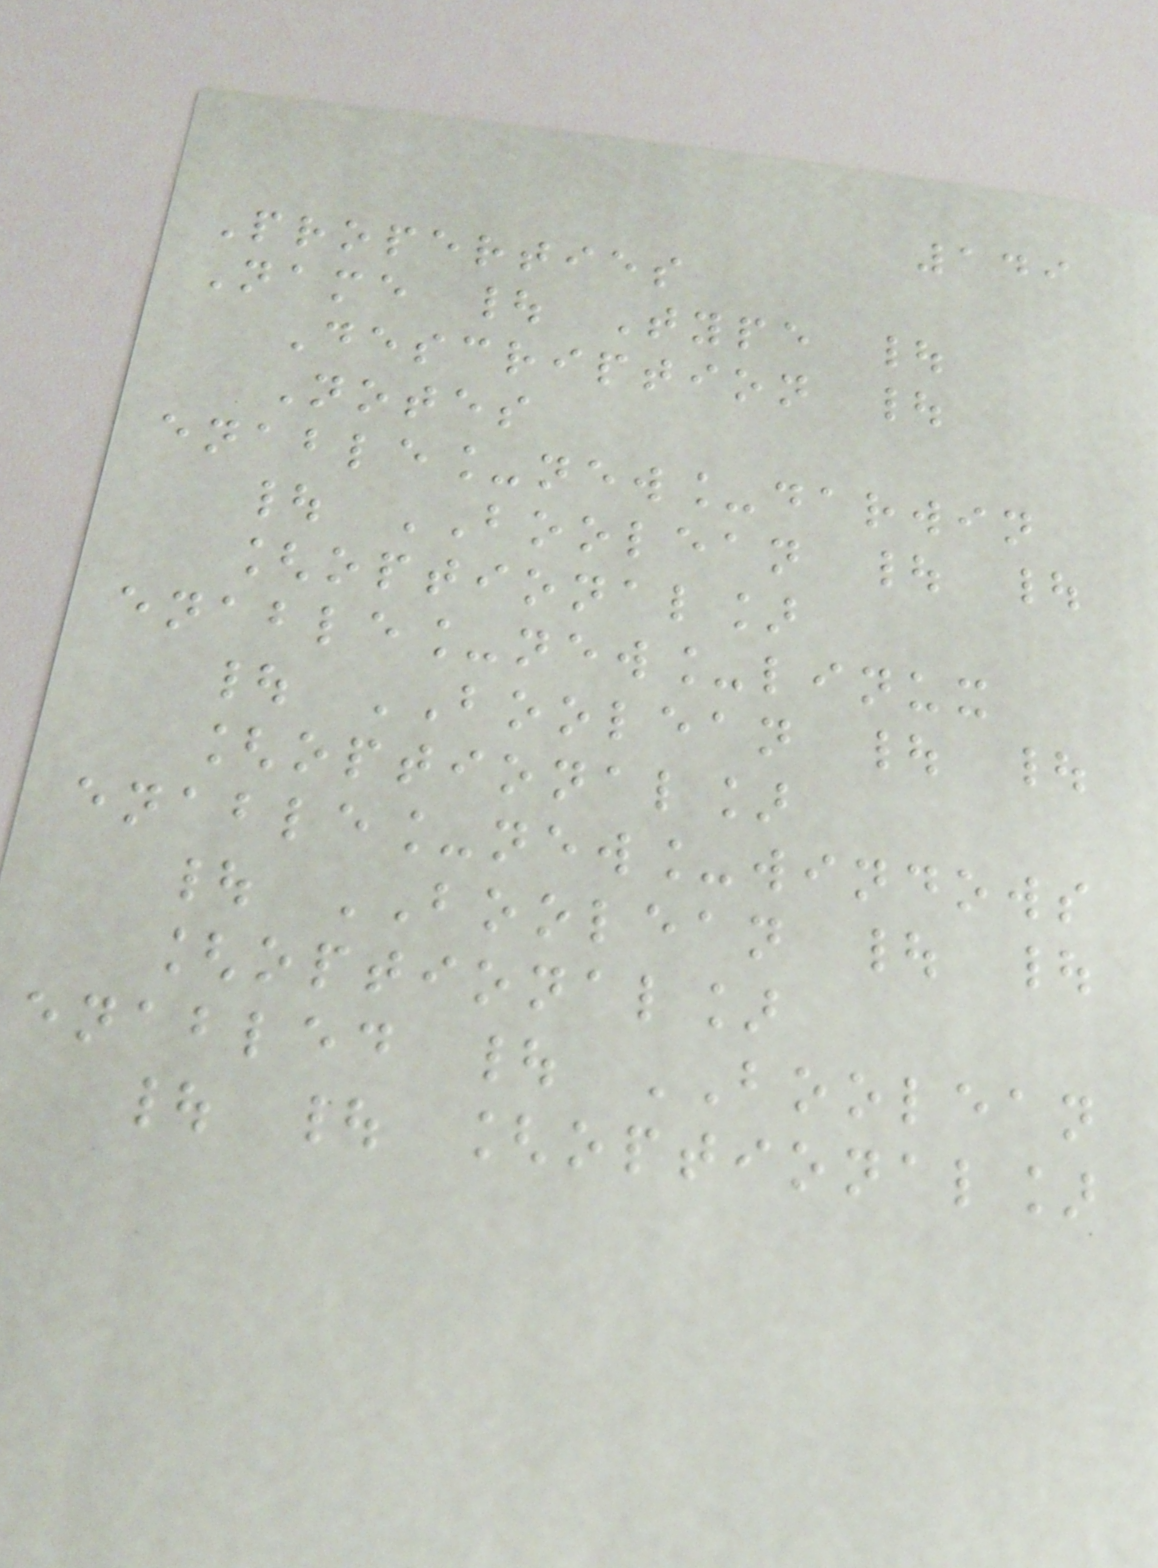149
Properties
Name | Type |
Description |
Notes
enable_new_darwin
| BOOLEAN | |
[optional]
enable_new_linux
| BOOLEAN | |
[optional]
enable_new_windows
| BOOLEAN | |
[optional]
enabled | BOOLEAN
| | [optional]
